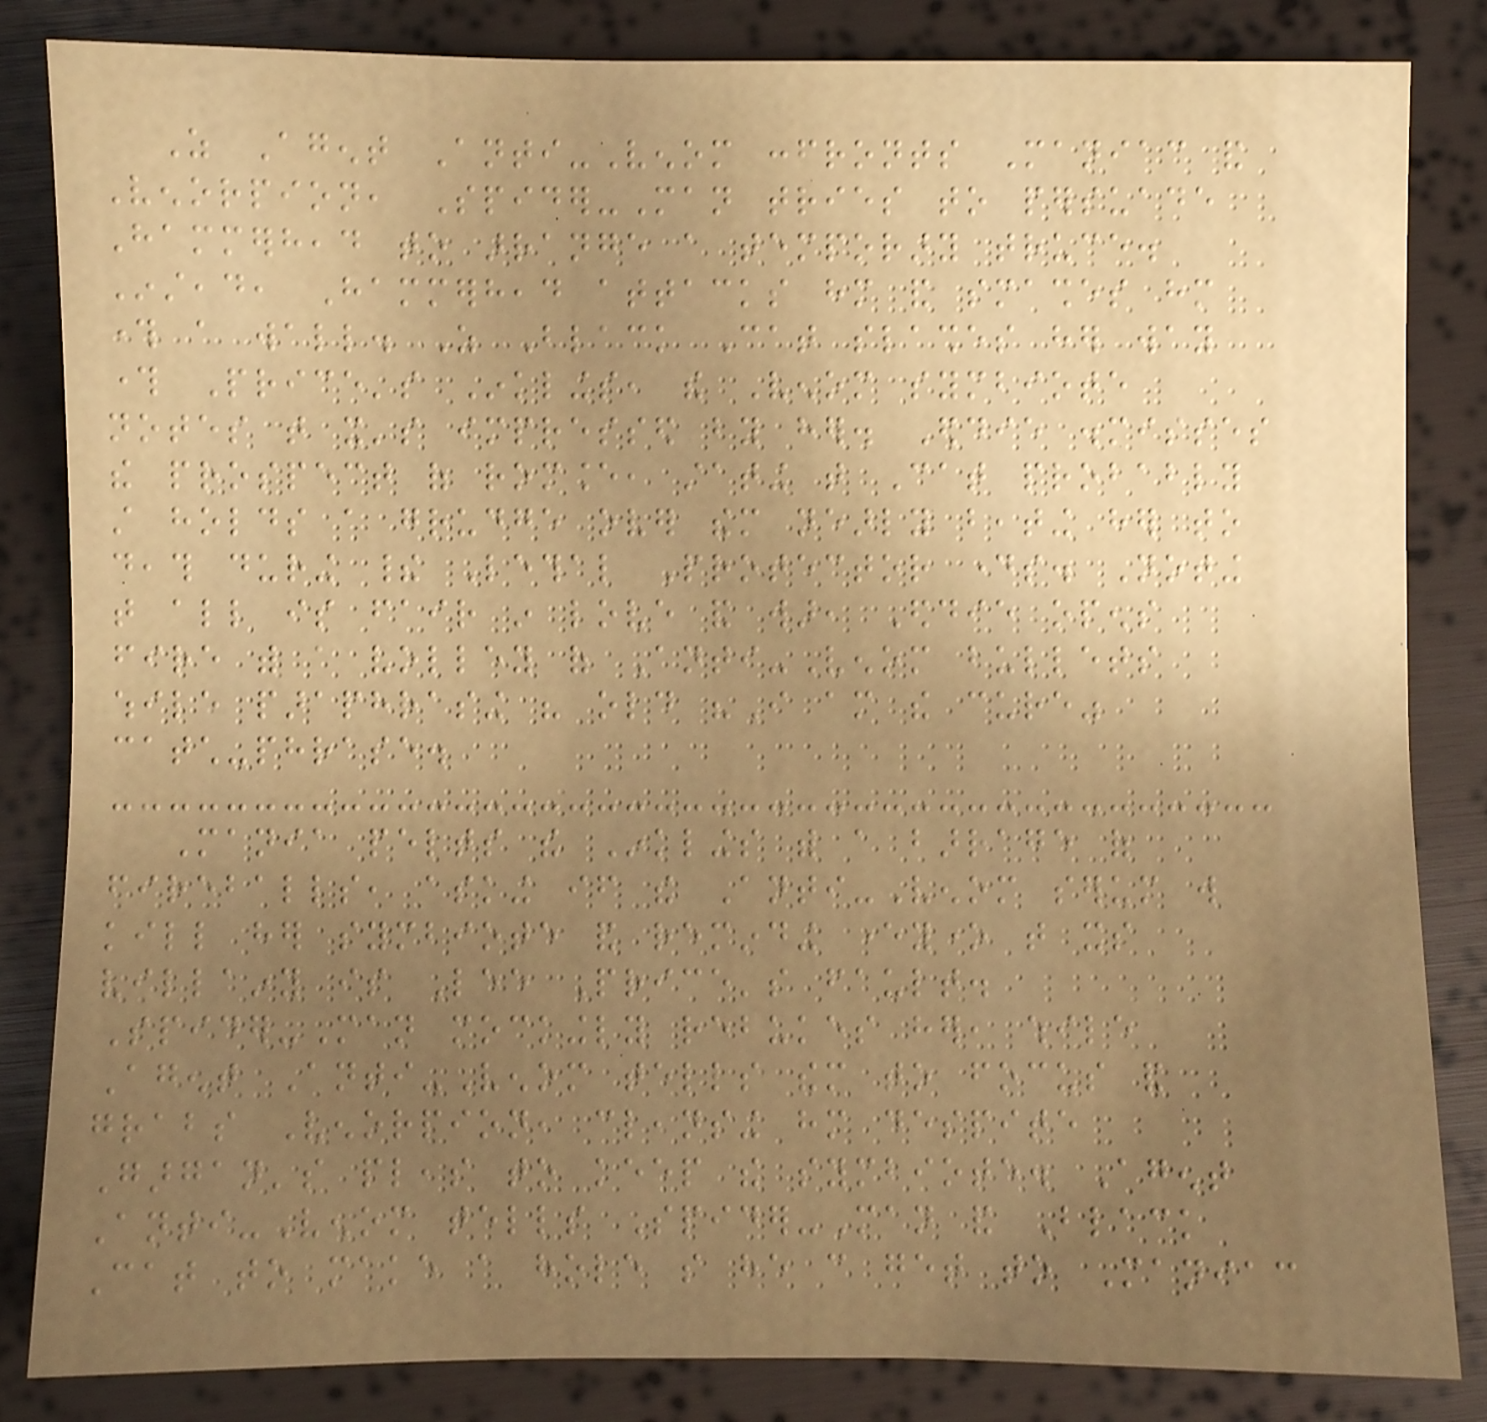As Agent Anti-Venom confronts Maniac and
Venorpion, Spider-Man tries to persuade
Hammerhead to arrange a temporary truce.
Instead, Hammerhead attacks him and smashes him
through a wall. As Black Cat slashes her way
through Price's Inklings, the Venom symbiote
notes that it's impressed by her. Eddie dismisses
the prospect of romance, stating that Cat probably
still holds a grudge over them nearly beating her to
death during their Lethal Protector days. Noting
that all is fair in love and war, Eddie opens
fire with a volley of Anti-Venom bullets
while paraphrasing his old "I am the cure"
catch-phrase.
Mania pelts the Inklings with a barrage of
fireballs, asking if the Anti-Venom serum will
kill her symbiote and reminding everyone that its
villainy is Lee Price's fault.
Spider-Man mockingly rebukes her, while
Agent Anti-Venom tells them to focus and
grabs Venorpion, cleansing him despite
Gargan's pleas to keep the symbiote. Agent
Anti-Venom tells Spider-Man and Black
Cat to make a hole so he can get to Maniac
